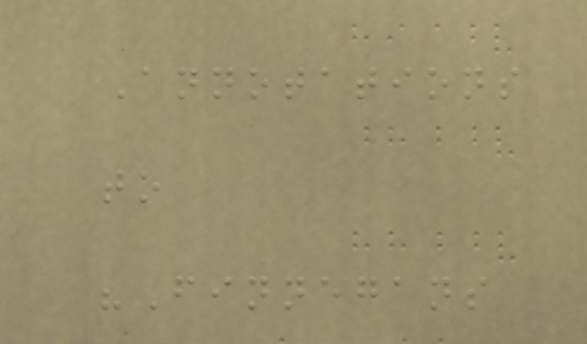Annotations
to
"Finnegans
